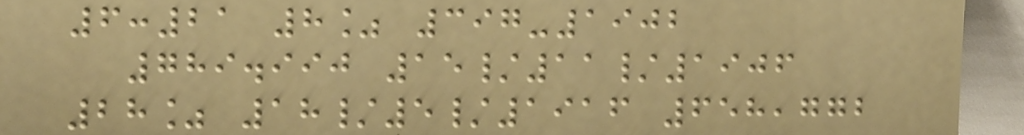6:21 8% 397-1902
789.990 15/11/1906
28% 18/5/1916 658,772
